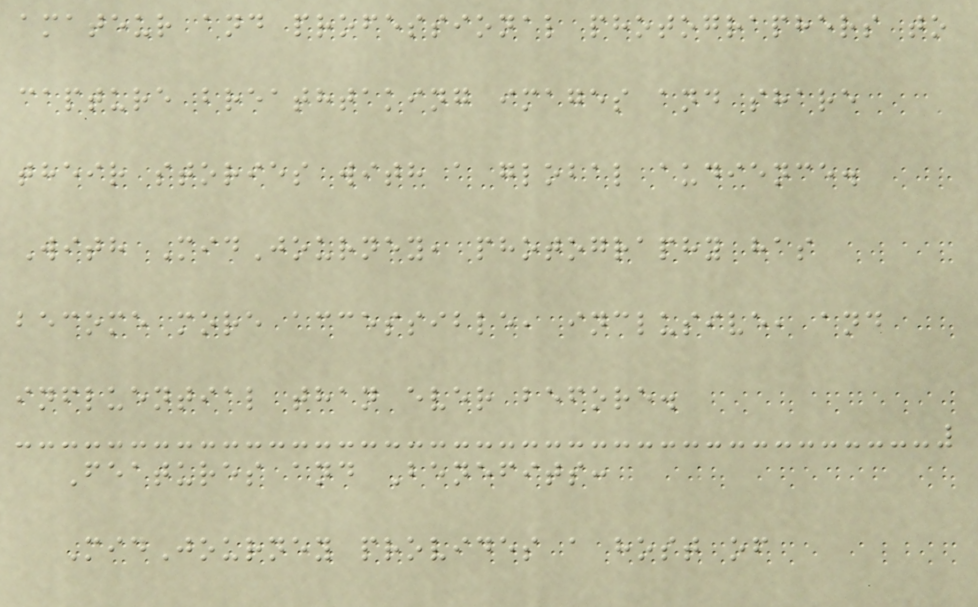amateur and professional photographers to
capture breathtaking images and share
their stories with a global audience.
With MidJourney, photography has
become more accessible, inclusive, and
influential than ever before.
Features and Benefits:
MidJourney provides a host of
